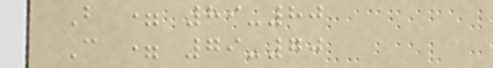B = 89-80
C = 79-70
